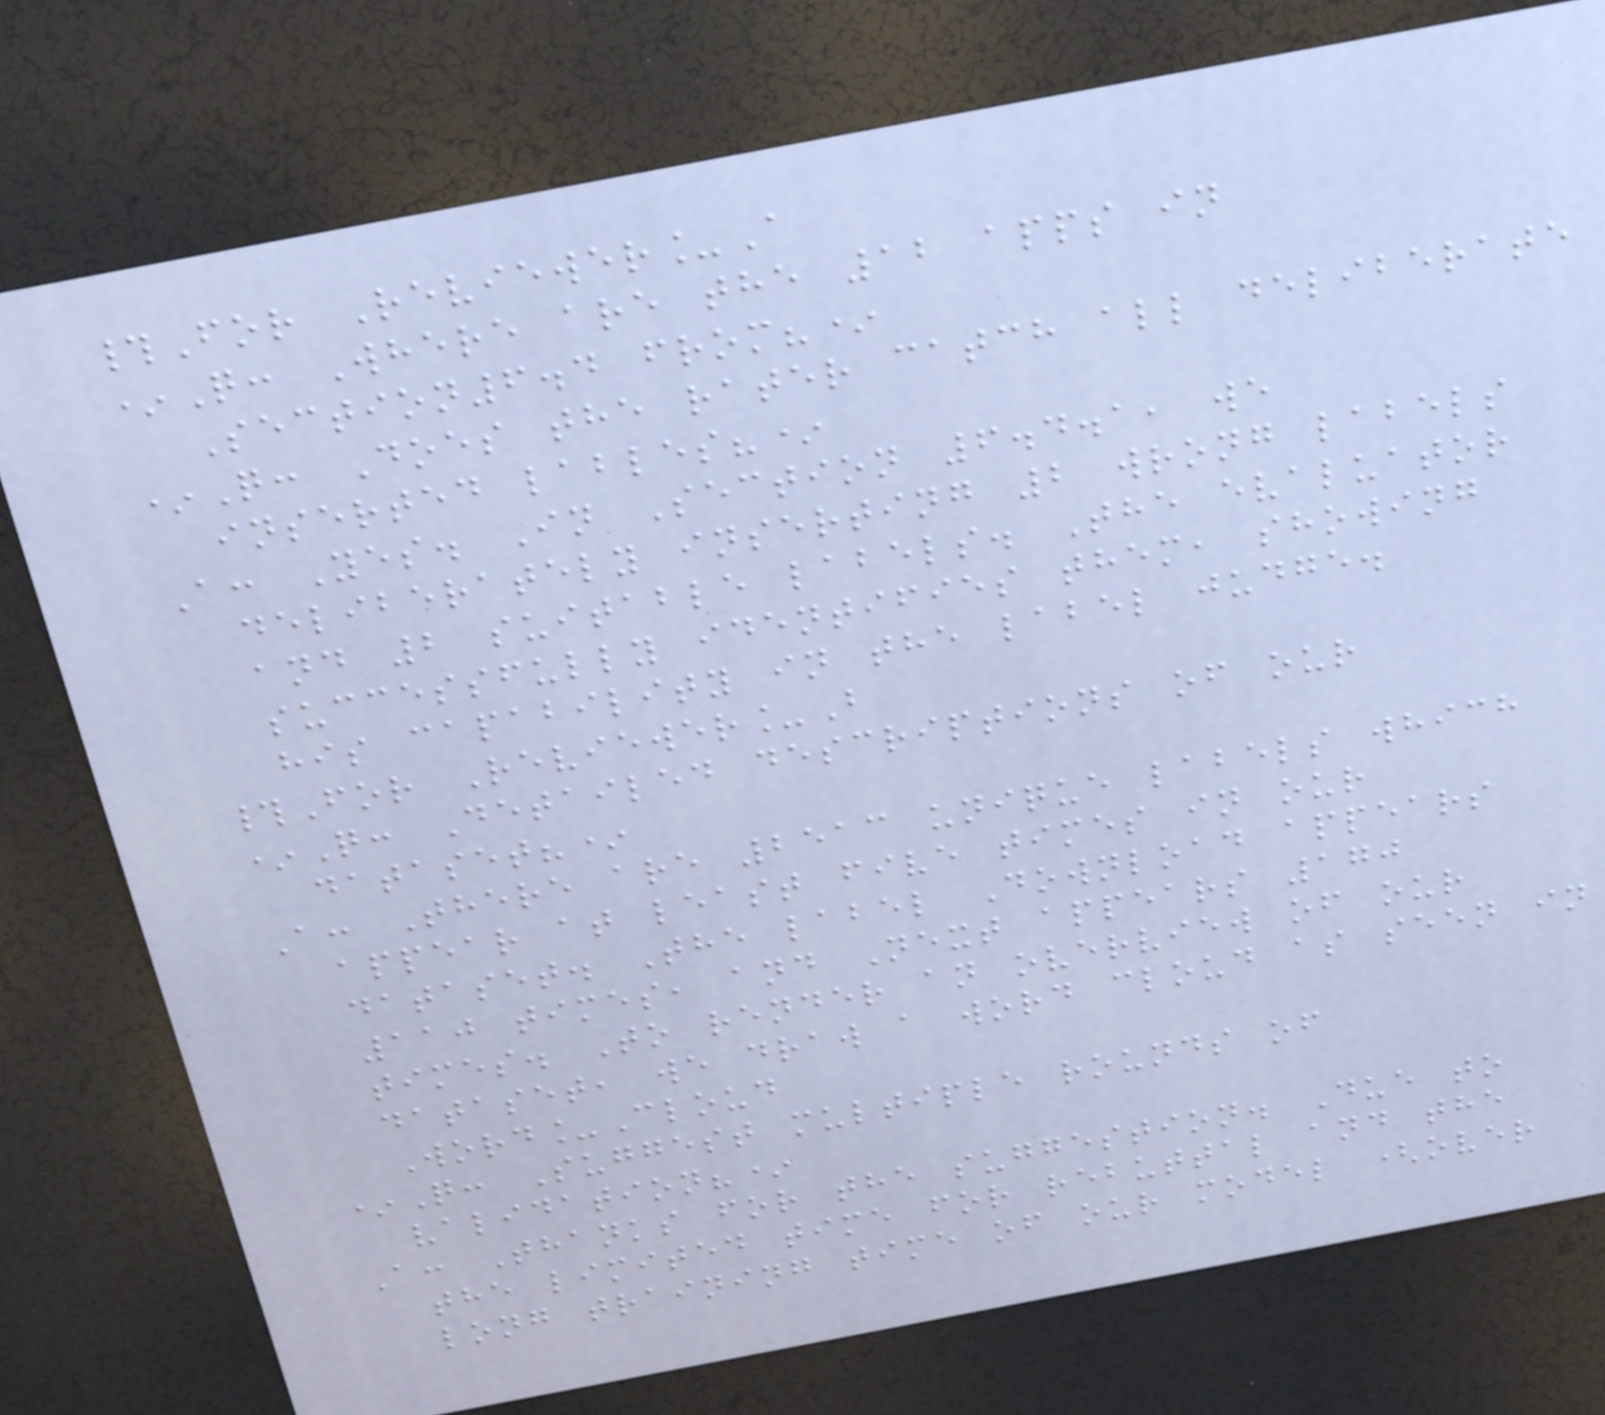#For Reviewer_A
*Q: Where are the 12 apps in
Section6.4 from?*
*Q: Does the rater catch all deliberate
inserted lables?*
A: Yes. In Section 6.4.1, we
deliberately inserting 2 wrong labels
and 2 suitable labels. The evaluator
successfully identifies them, showing
his capability in the label judge.
#For Reviewer_B
*Q: Detailed descriptions of our
dataset?*
A: There are 2513 unique labels which
appear at least five times in our
dataset. The label Download appears
110 times, and Next appears 170
times. To render an overview of our
dataset, we draw a word cloud as seen in
Word_Cloud
*Q: Suggest multiple rounds of
validation?*
A: Thanks for the suggestion. Due to
the limited time for rebuttal and the
long training time of our model (over
